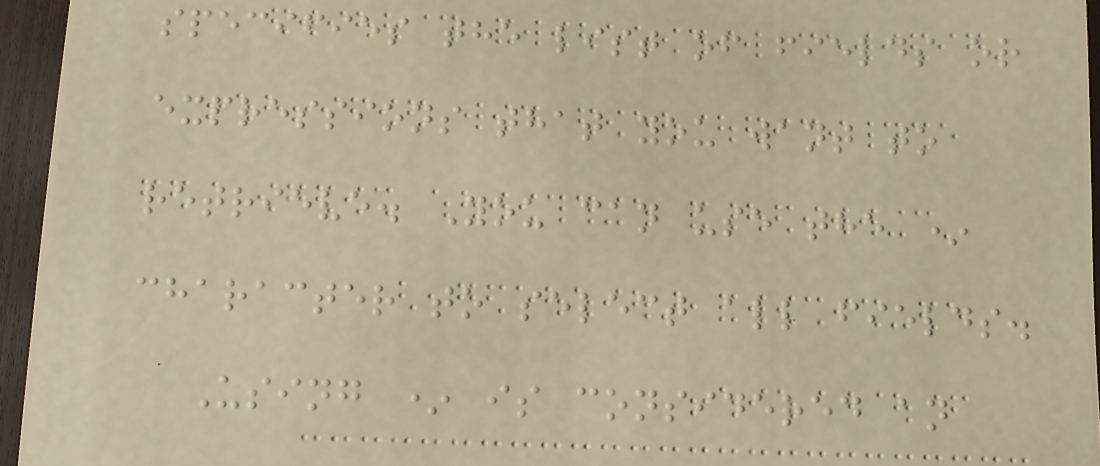specifies the list of fields or
expressions that you want to
retrieve. You can use the *
character to select all fields.
Using * is considered an
